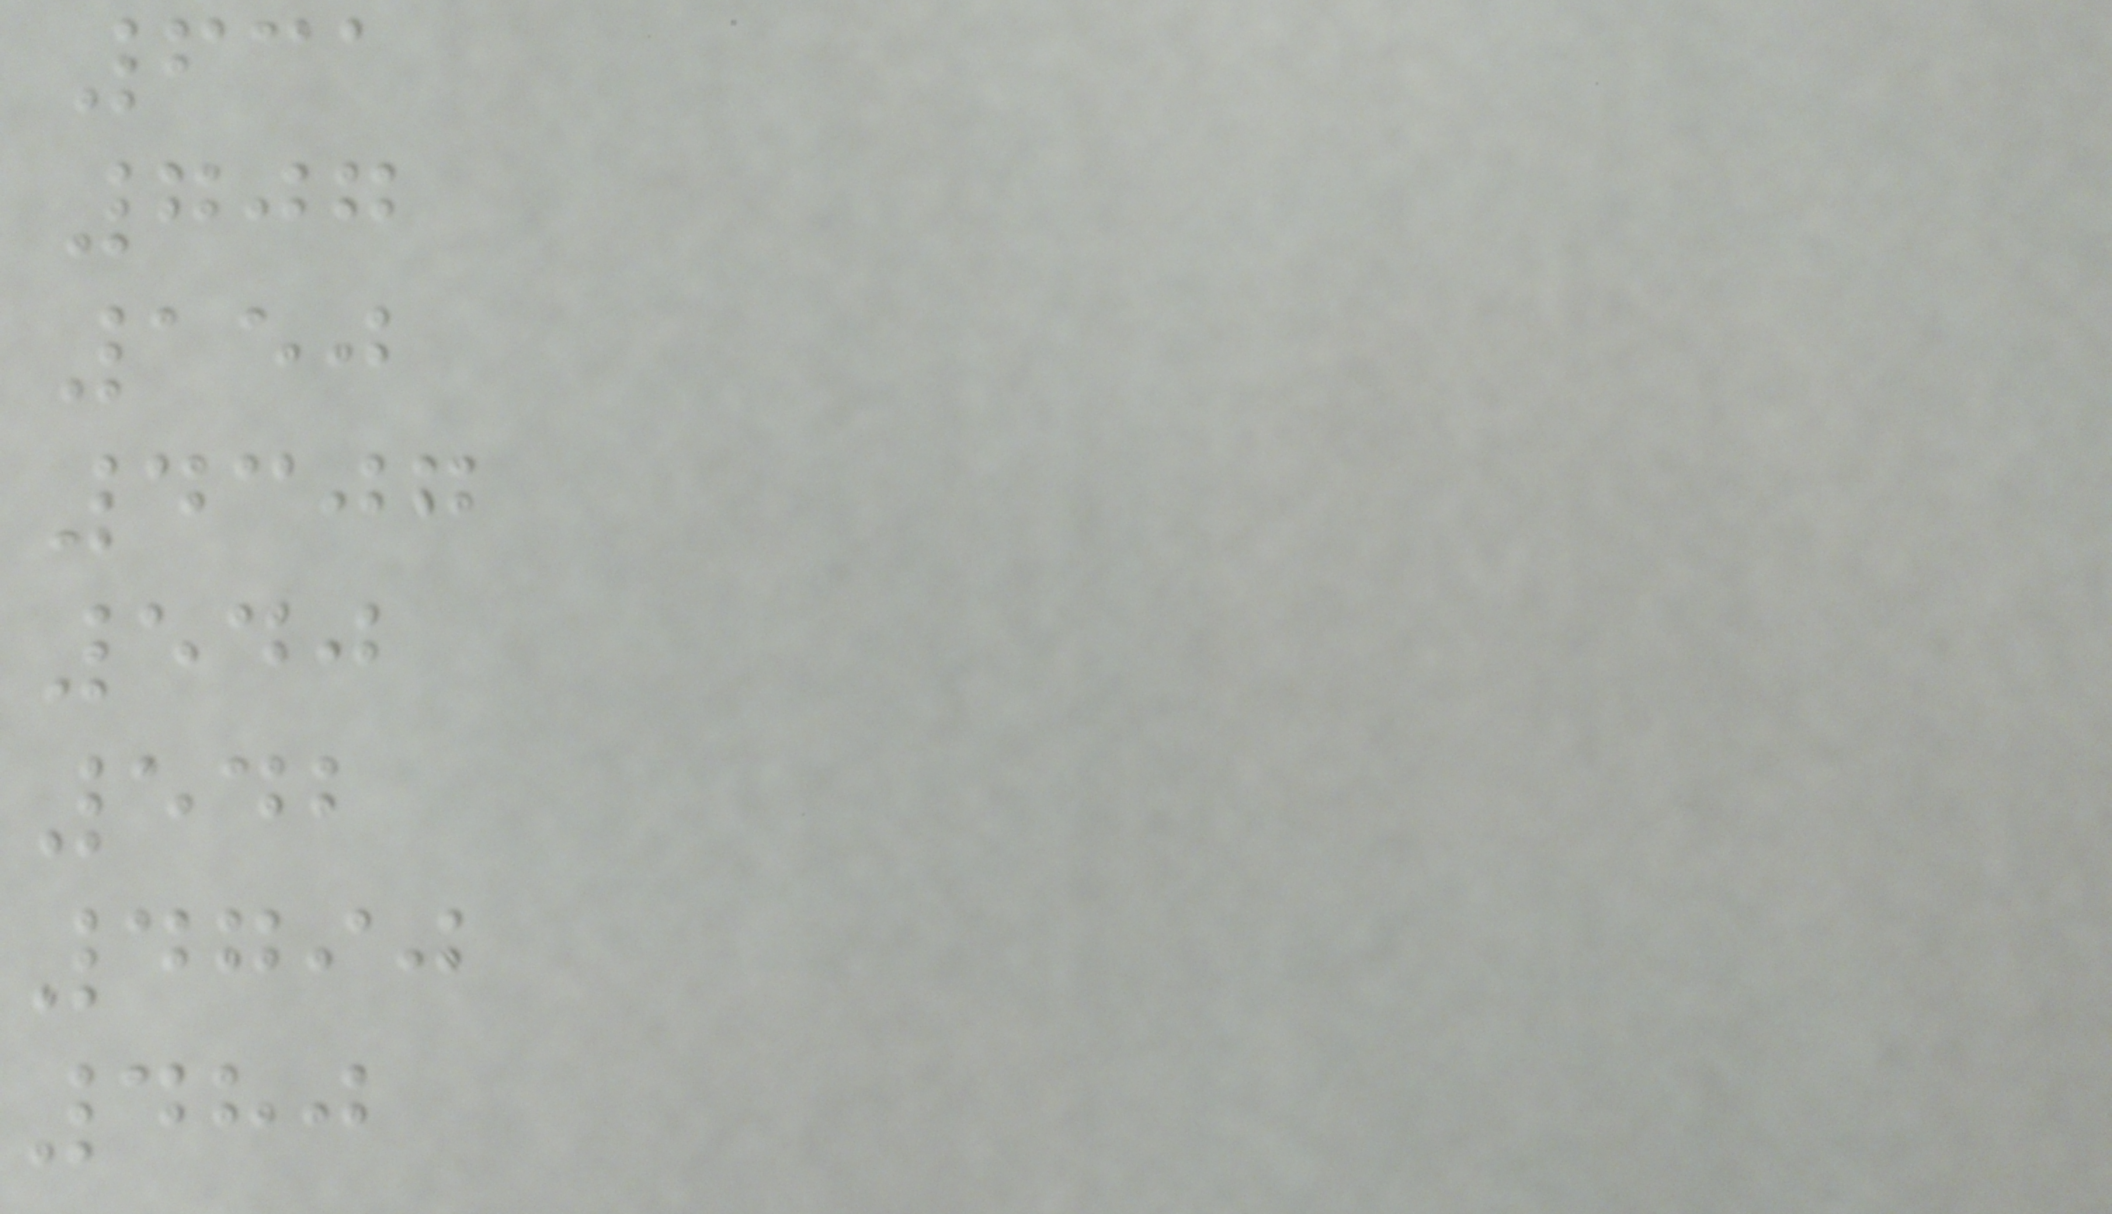631
707
150
4307
540
542
4790
480
